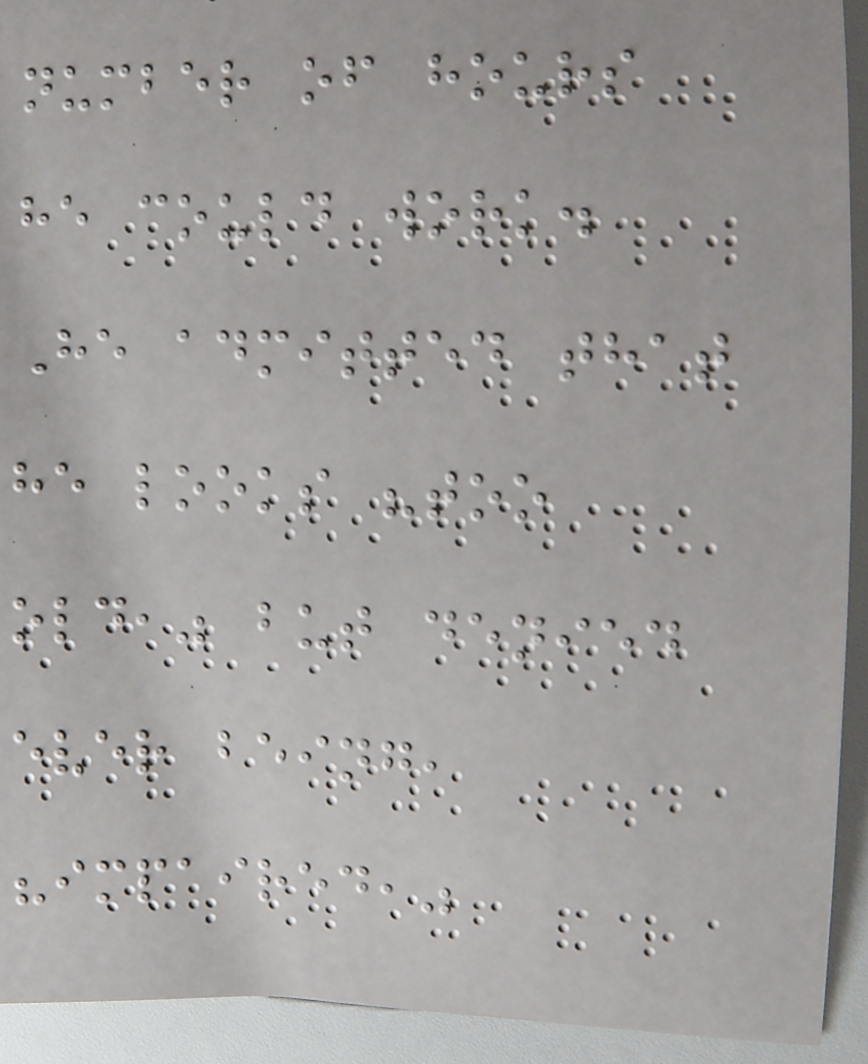number of hours
he could work.
He admitted that
he looks "too
old," but denied
ever being,
"impaired,"
